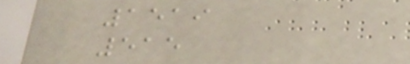1519
515
